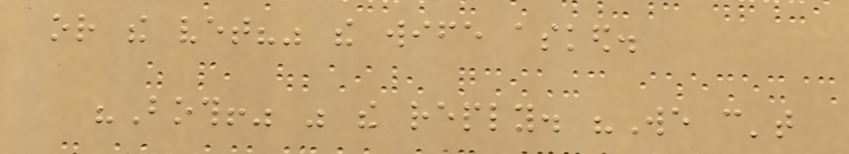or the vet?" the wife asked.
"Both!" was the reply. "We can't
